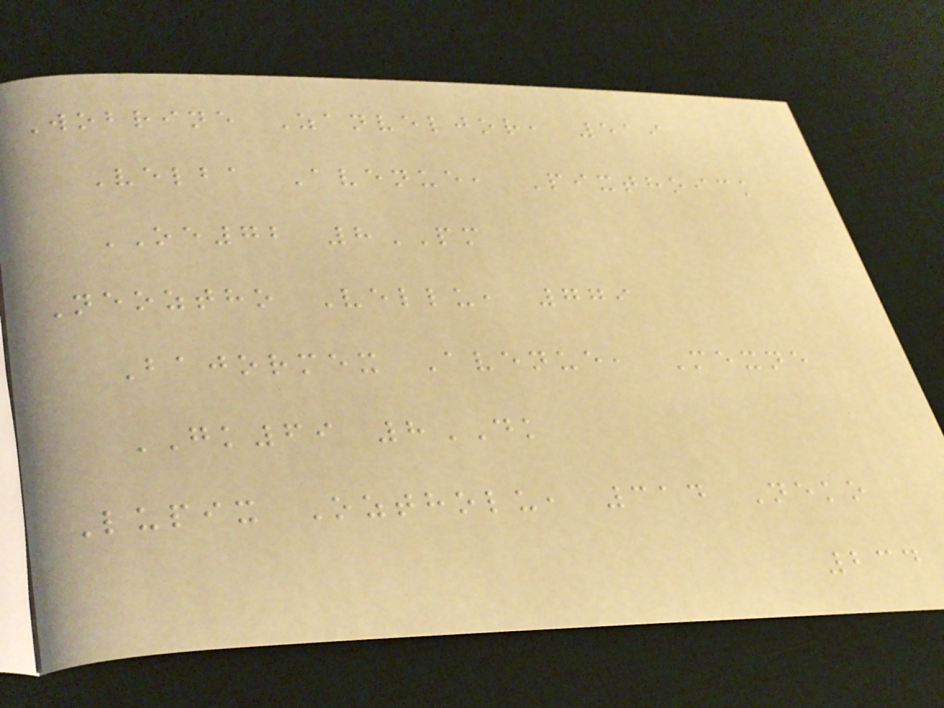Wobrine Zanveljor, 519
Velba Avenue, Pixthoick
OE72 8PM
Neoztho Vellu, 779
Bajormex Avenue, Mexne
GK69 8DK
Lupix Oztholu, 314 Neko
234
